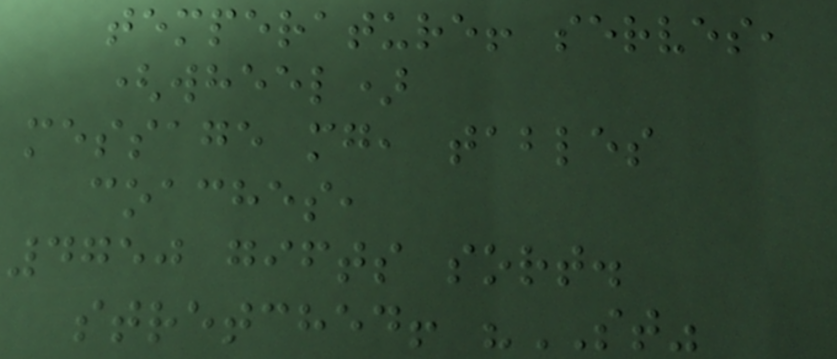temperature! serves,
(wheel)
message mg, tables
coaches,
4750 gifts sort.
stretched! "ST"
